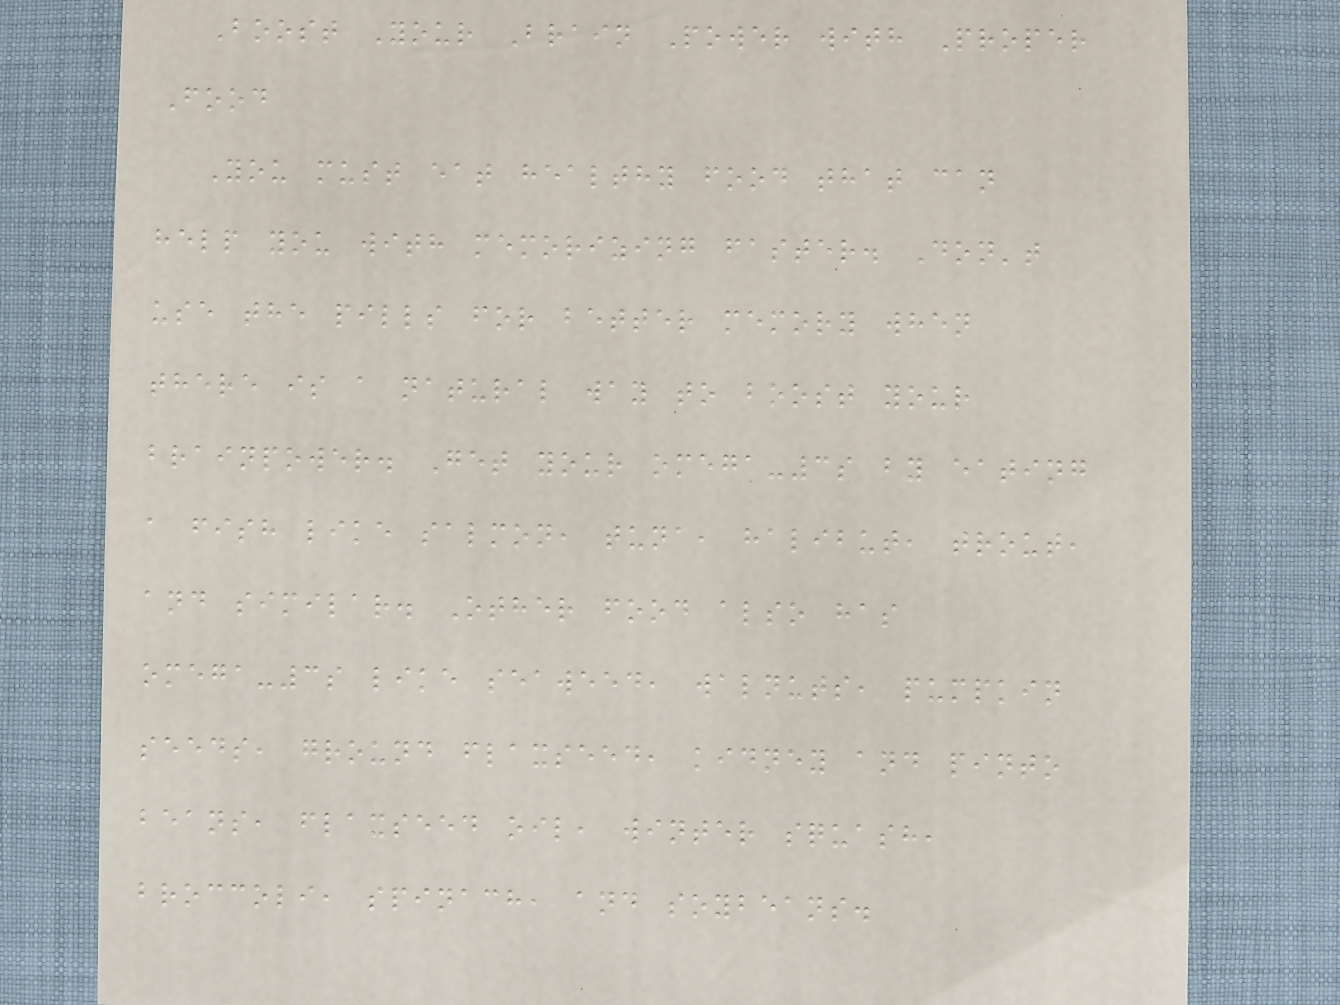Boost Your Brain Power with Proper
Food
You must eat healthy food that can
help you with memorizing faster. Don't
use the pills for better memory when
there is a natural way to boost your
brainpower. Get your omega-3s by eating
a fish like salmon, tuna, halibut, trout,
and similar. Other food also has
omega-3s like seaweed, walnuts, pumpkin
seeds, ground flaxseed, kidney and pinto
beans, flaxseed oil, winter squash,
broccoli, spinach, and soybeans.
